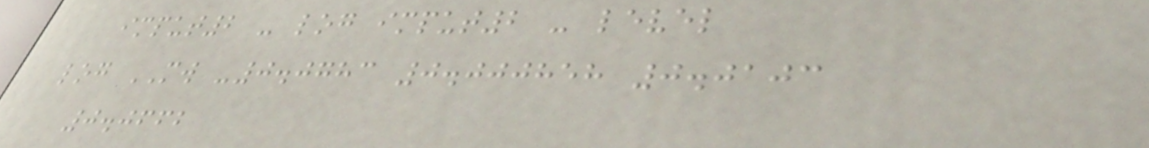imput2 - log imput2 - level
log MW -0.0783 0.000858 0.0103
0.0662
